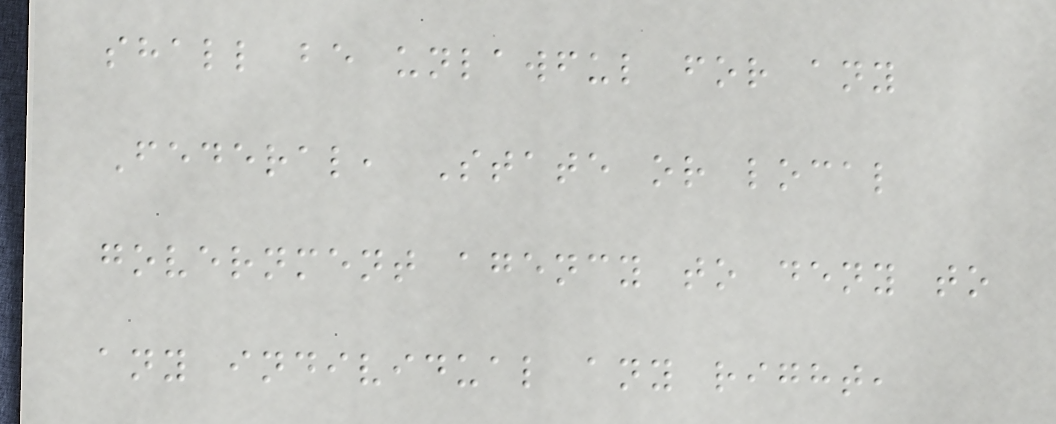shall be unlawful for any
Federal, State or local
government agency to deny to
any individual any right,
